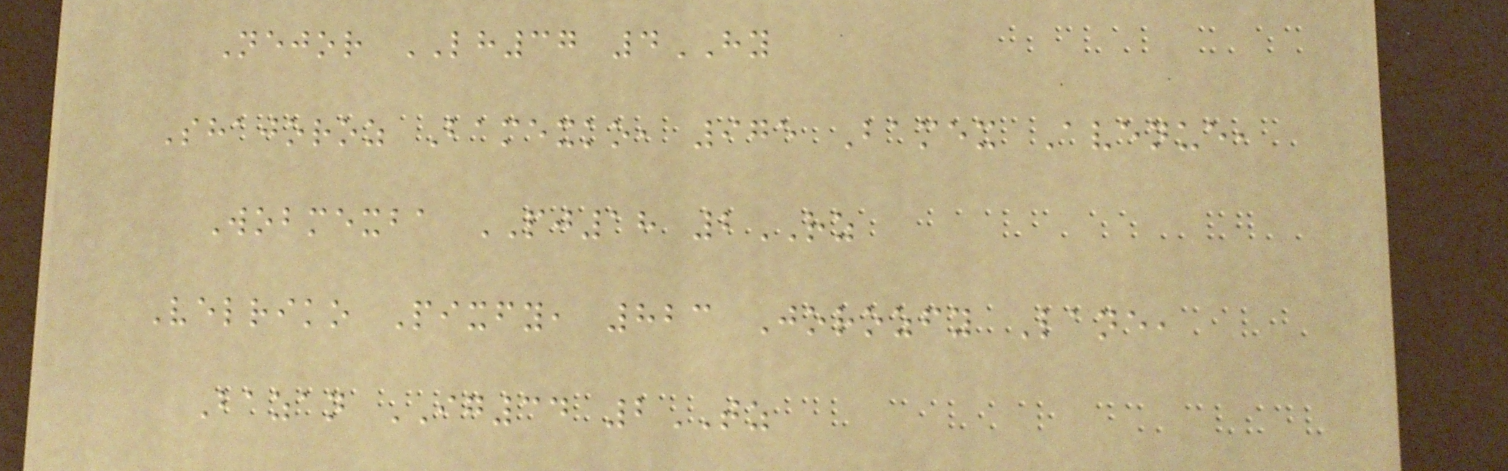Nejor LH37 4HY
Shajoroz Bamexko, 975 Bamex Avenue,
Wobmexba PJ18 2RZ
Velriko Pixfy, 823 Jorozfy Lane,
Bazan IG34 2TZ
